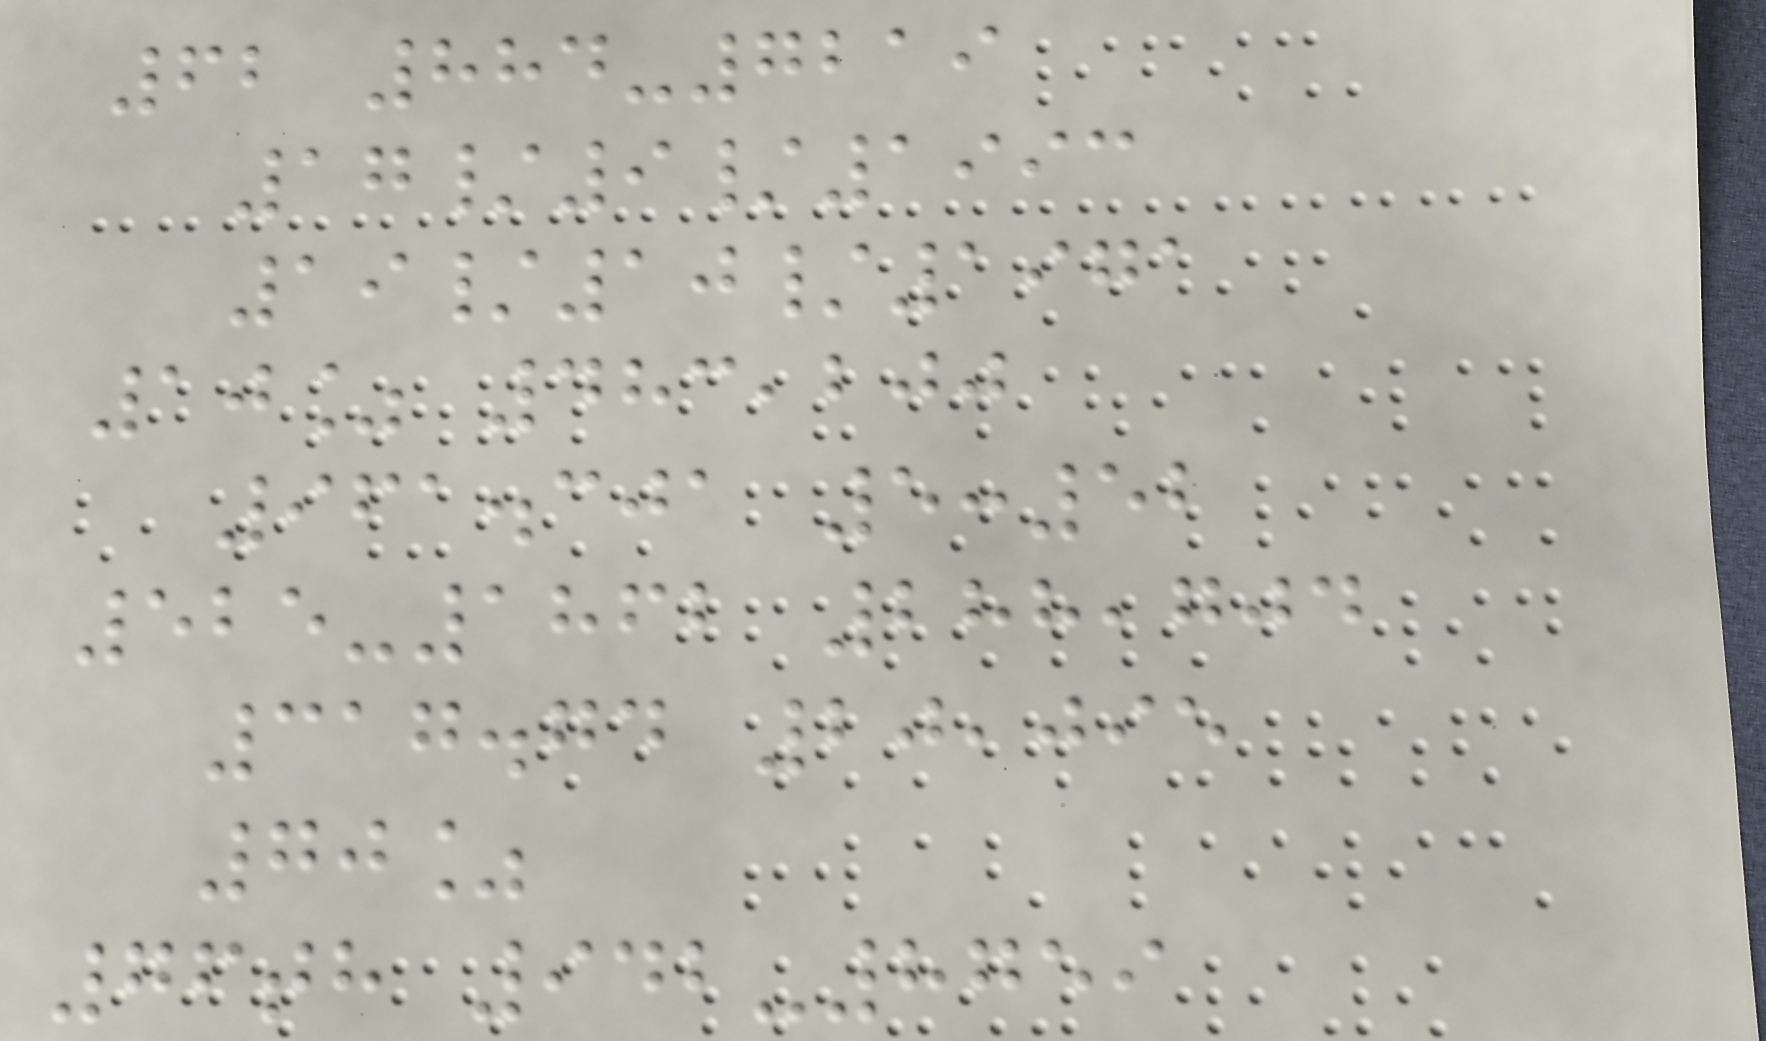62 884-7219
17/9/1993
19/10/1971
10% 483,200
961.301 5:52
525-1862 288,704
317.74 20,095
70%
76th 942-8759
